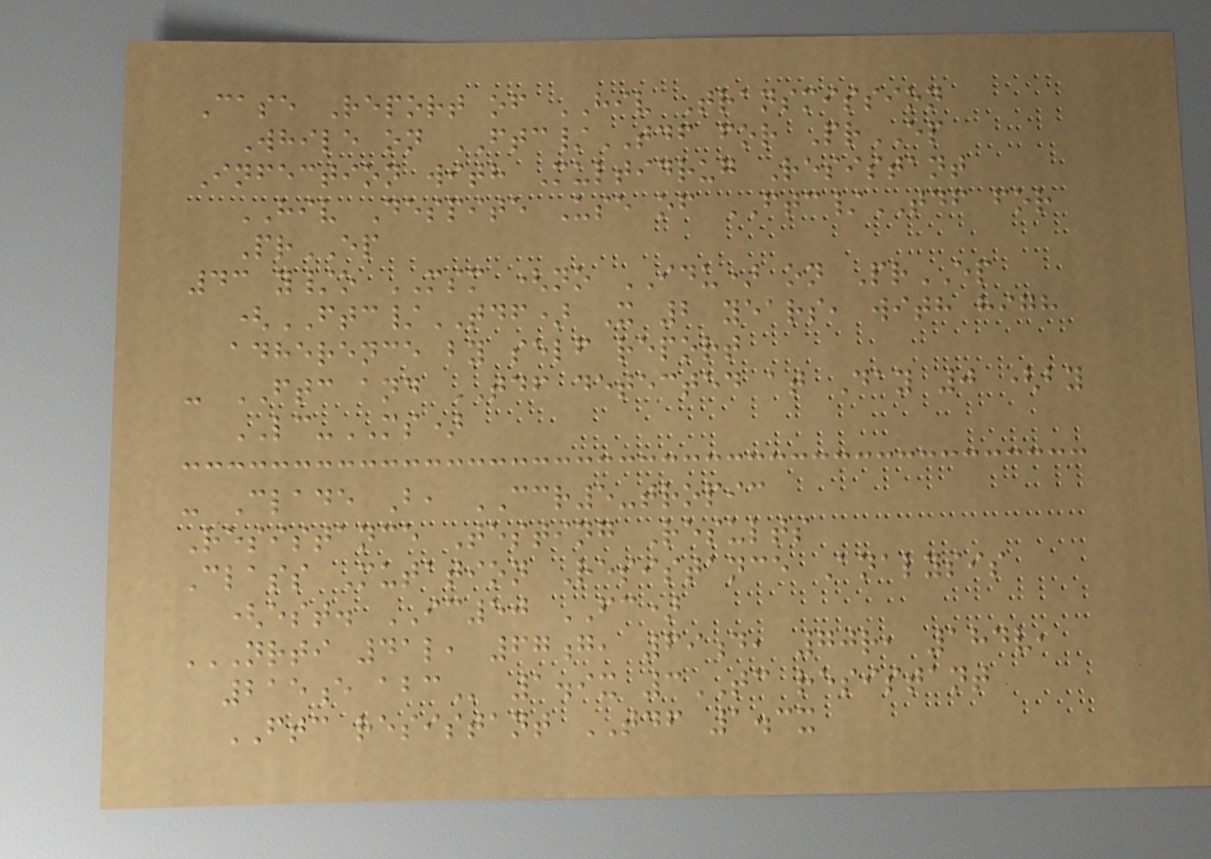Case Report of HIV Transmission
While on FTC/TDF for PrEP
Infection with Multidrug Resistant
HIV Despite Use of FTC/TDF for
PrEP
43 y/o MSM (no IDU) on PrEP
(FTC/TDF) X 2 years, with high
adherence by self report
- FTC and TDF detected at Day 0 (by
LC-MS)
- Clade B, CCR5-tropic
Resistance Testing Results
Class Mutation Resistance Analysis
(est. IC50 FC)
NRTI 41L, 67G, 69D, 70R, 184V,
215E ABC 1.9x 3TC resistant
FTC resistant TDF 1.3x
